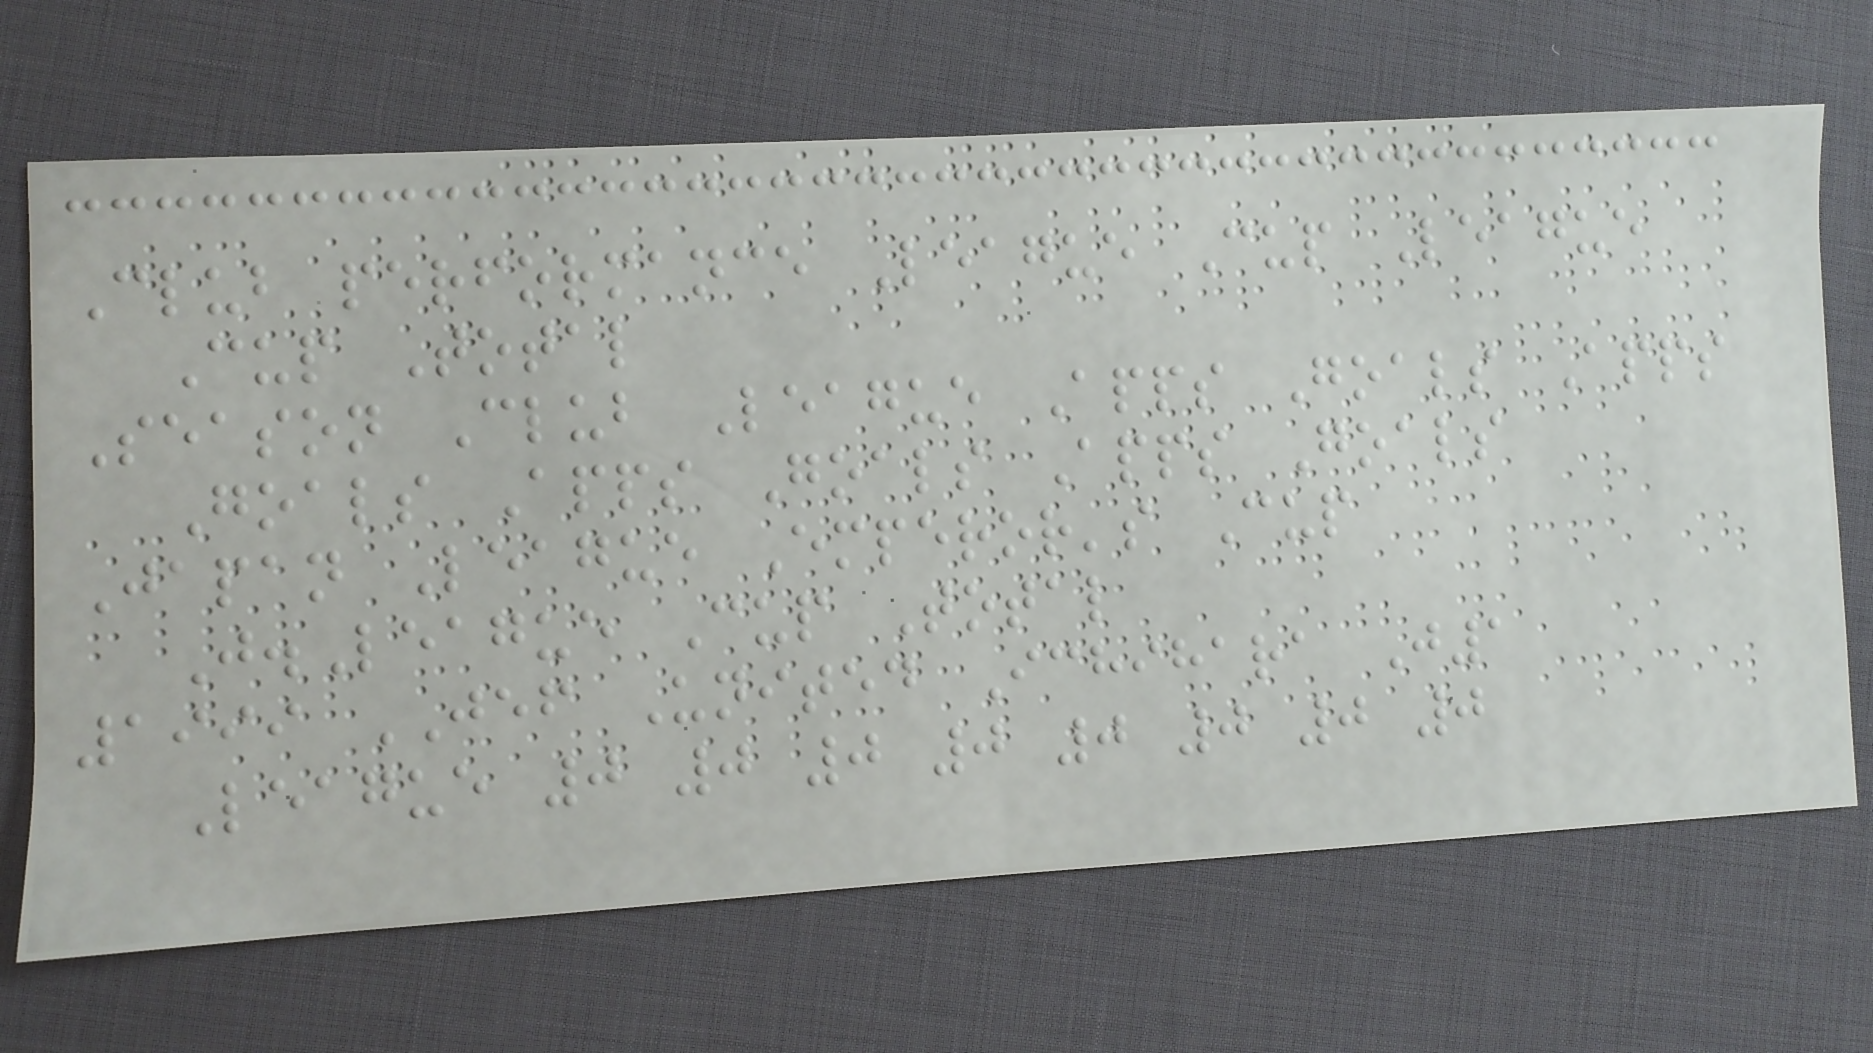Club performance League Cup League
Cup Total
Season Club League Apps Goals Apps
Goals Apps Goals Apps Goals
Japan League Emperor's Cup
J.League Cup Total
1999 JEF United Ichihara J1
League 0 0 0 0 0 0 0 0
